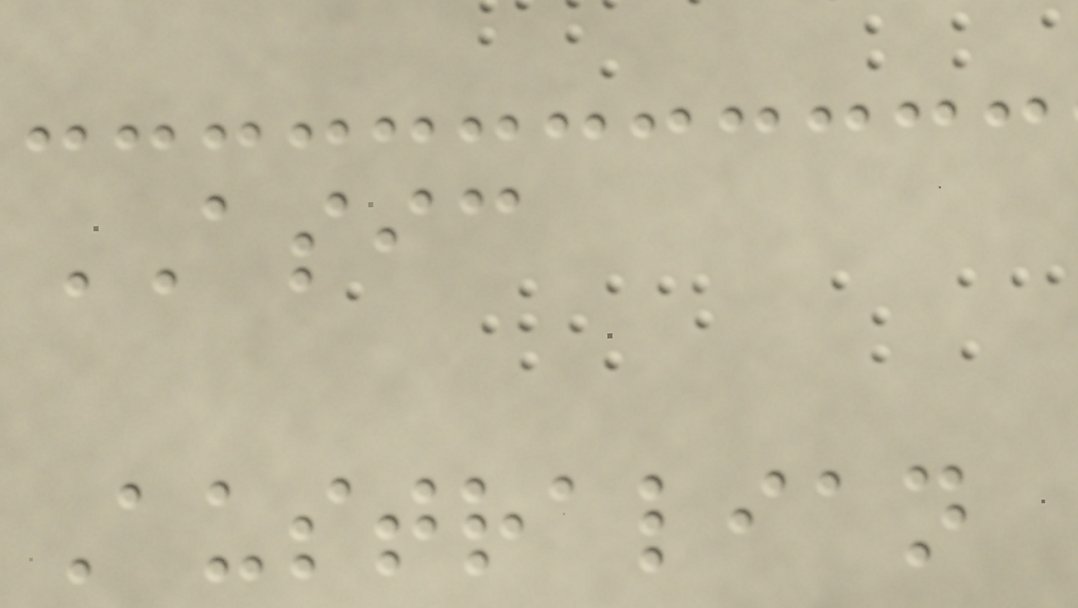ASIC
Australian
